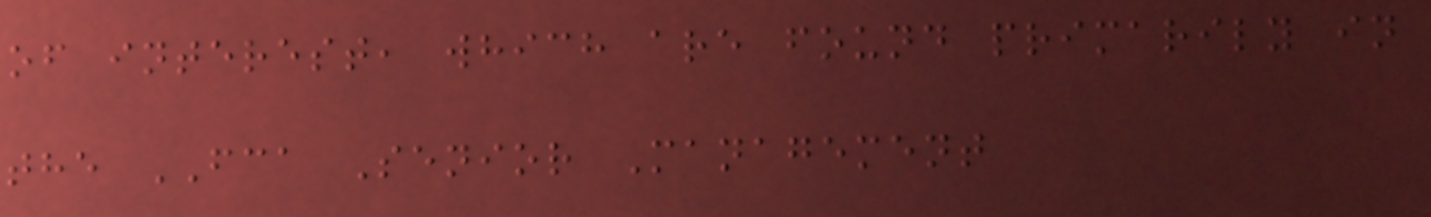of interest, which are found primarily in
the FCA Senior Management
